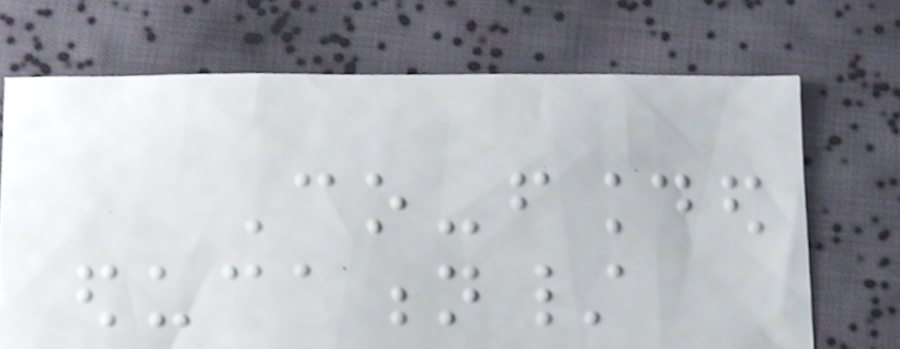Co-founded
education/
